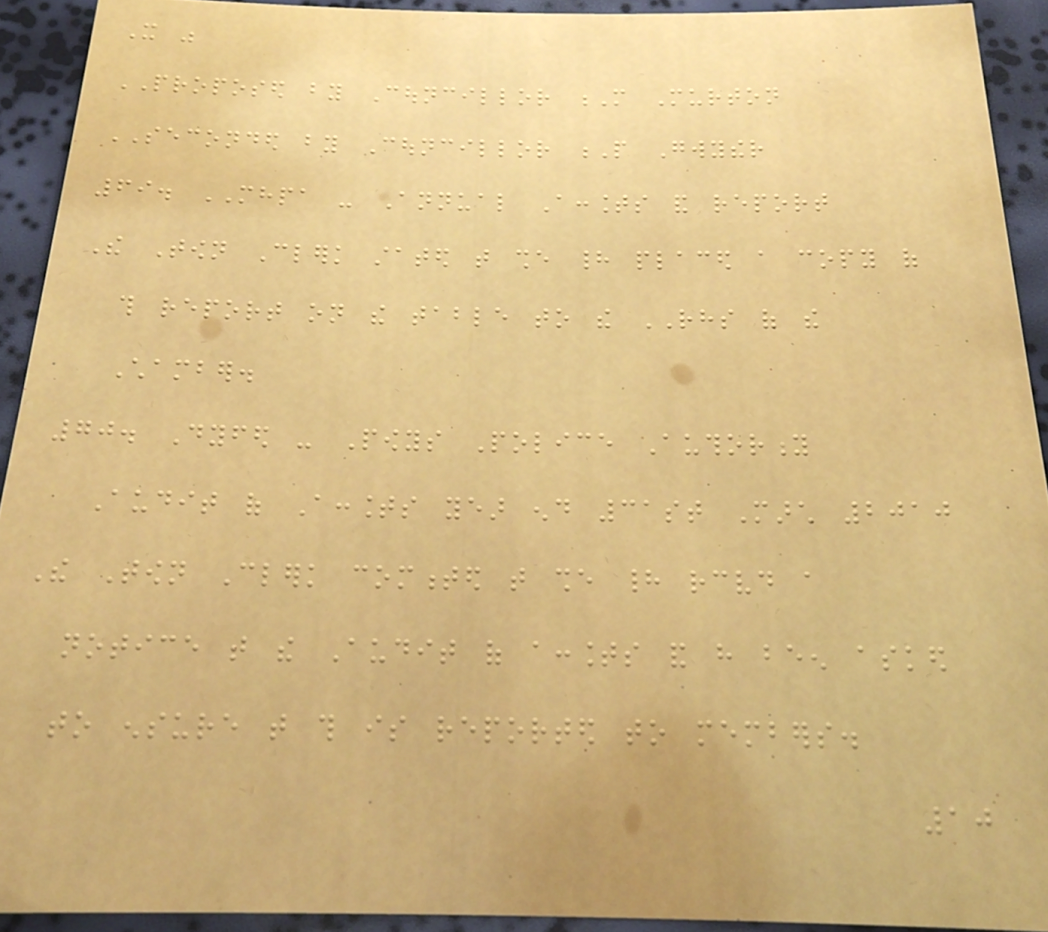It was
PROPOSED by Councillor M Murton
SECONDED by Councillor P Gwyther
69. MHPA - Annual Accounts and report
The Town Clerk stated that she had placed a copy of
this report on the table to the RHS of the
Chamber.
70. Dyfed - Powys Police Authority
Audit of Accounts year end 31st March 2010
The Town Clerk commented that she had received a
notice that the Audit of accounts and have been asked
to ensure that this is reported to members.
10
